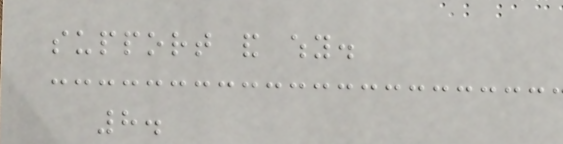support and why.
8.
